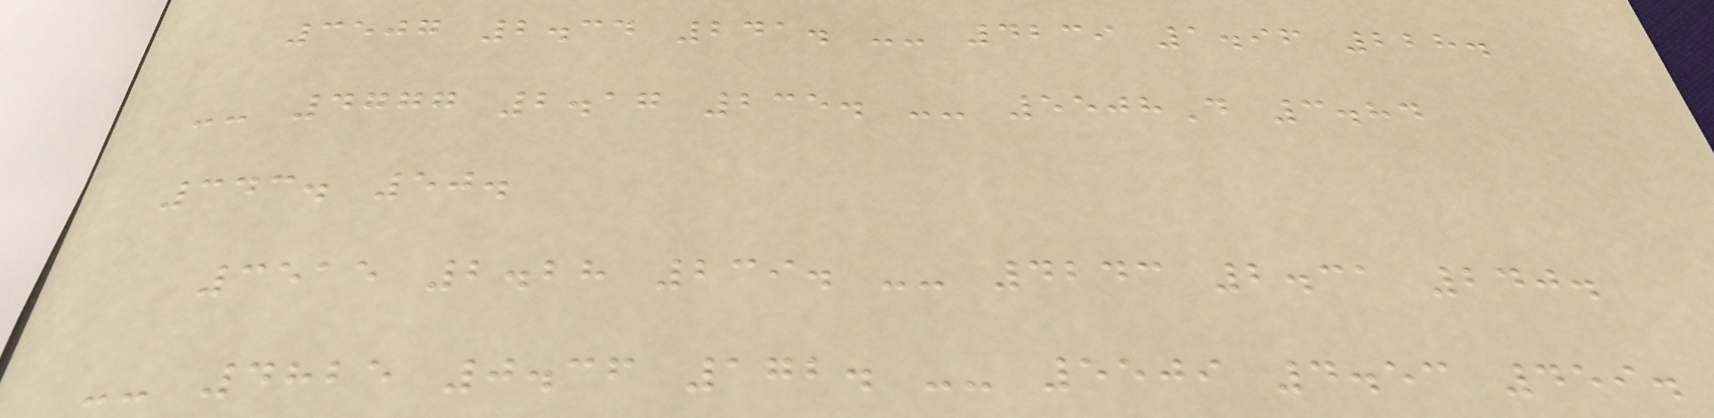3507 2.34 241. -- 4239 1.96 228.
-- 4777 2.17 235. -- 5508D 3.84
343. 50.
3515 2.28 239. -- 4243 2.31 240.
-- 4825 0.36 172. -- 5509 4.53 459.
